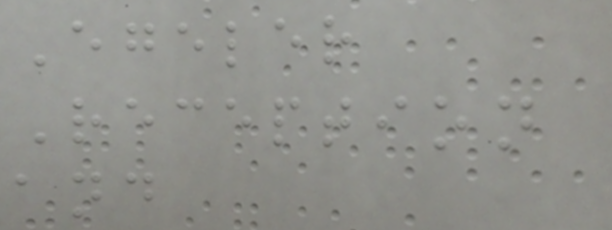Egeler
Reception
and
